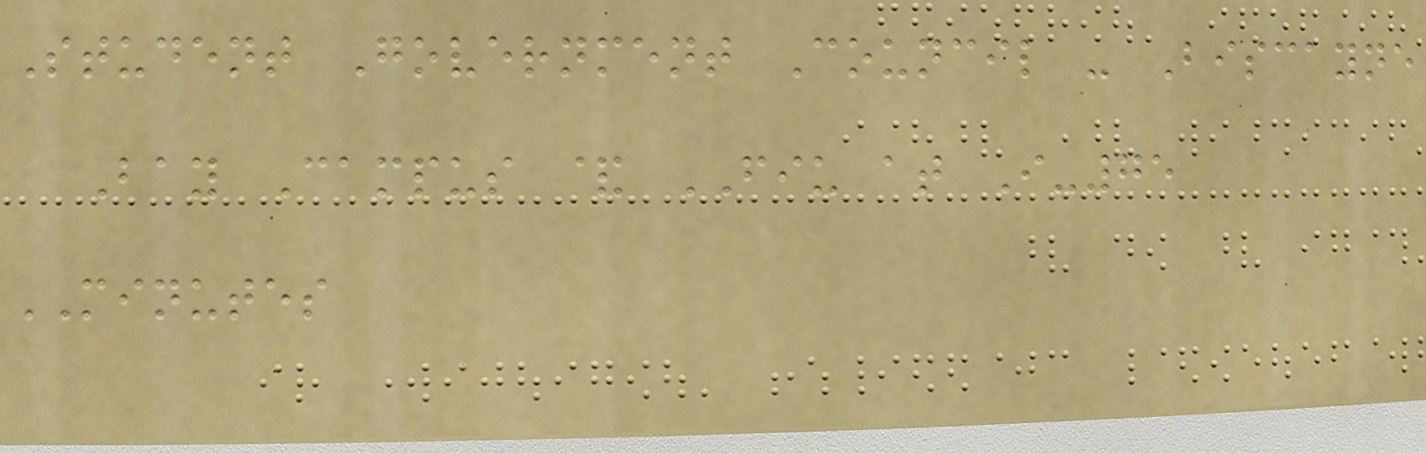Student Government Council - Biscayne
Bay Campus & FIU at I-75
MINUTES
